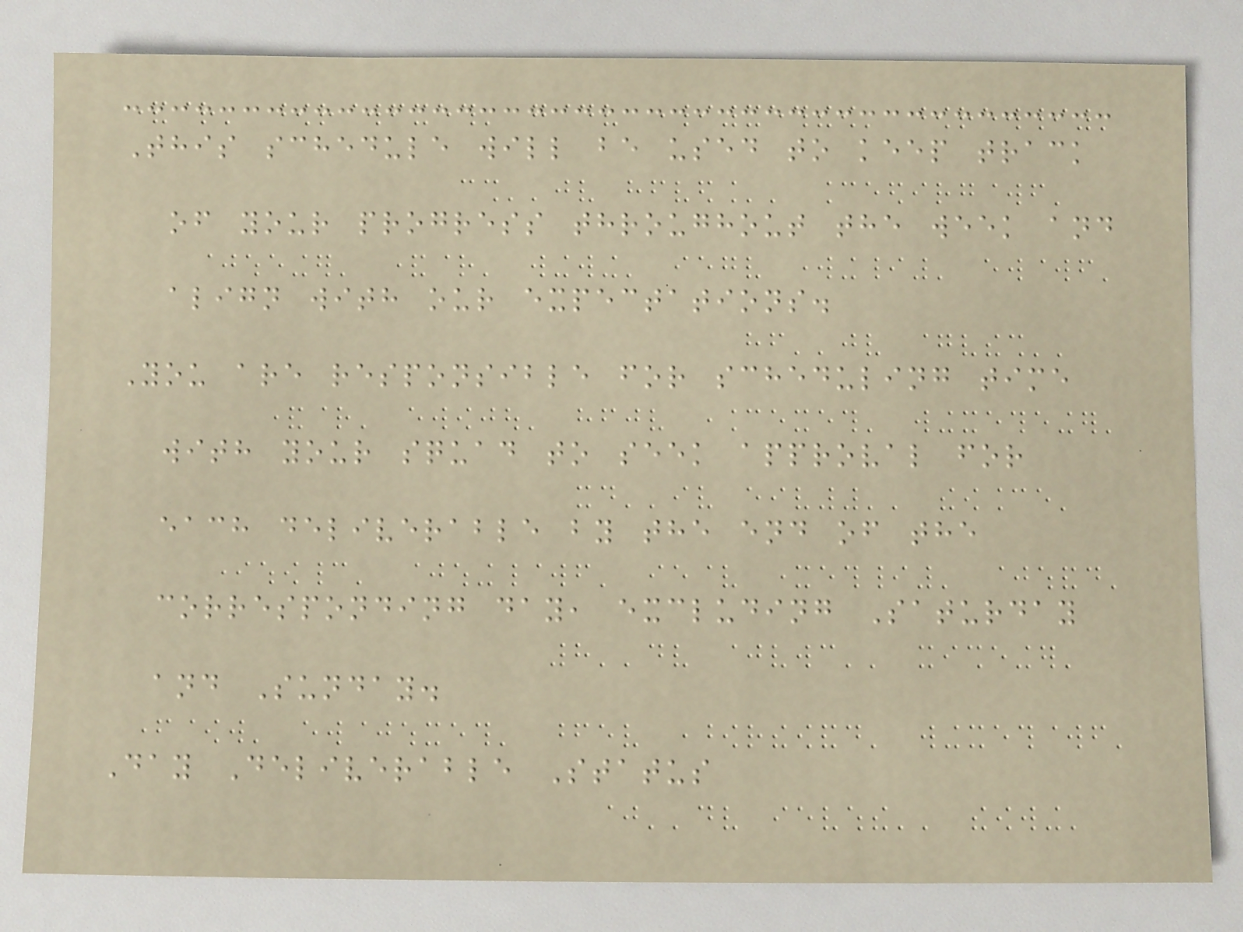This schedule will be used to keep track
of your progress throughout the week and
align with our expectations.
You are responsible for scheduling time
with your squad to seek approval for
each deliverable by the end of the
corresponding day, excluding Saturday
and Sunday.
Day Deliverable Status
